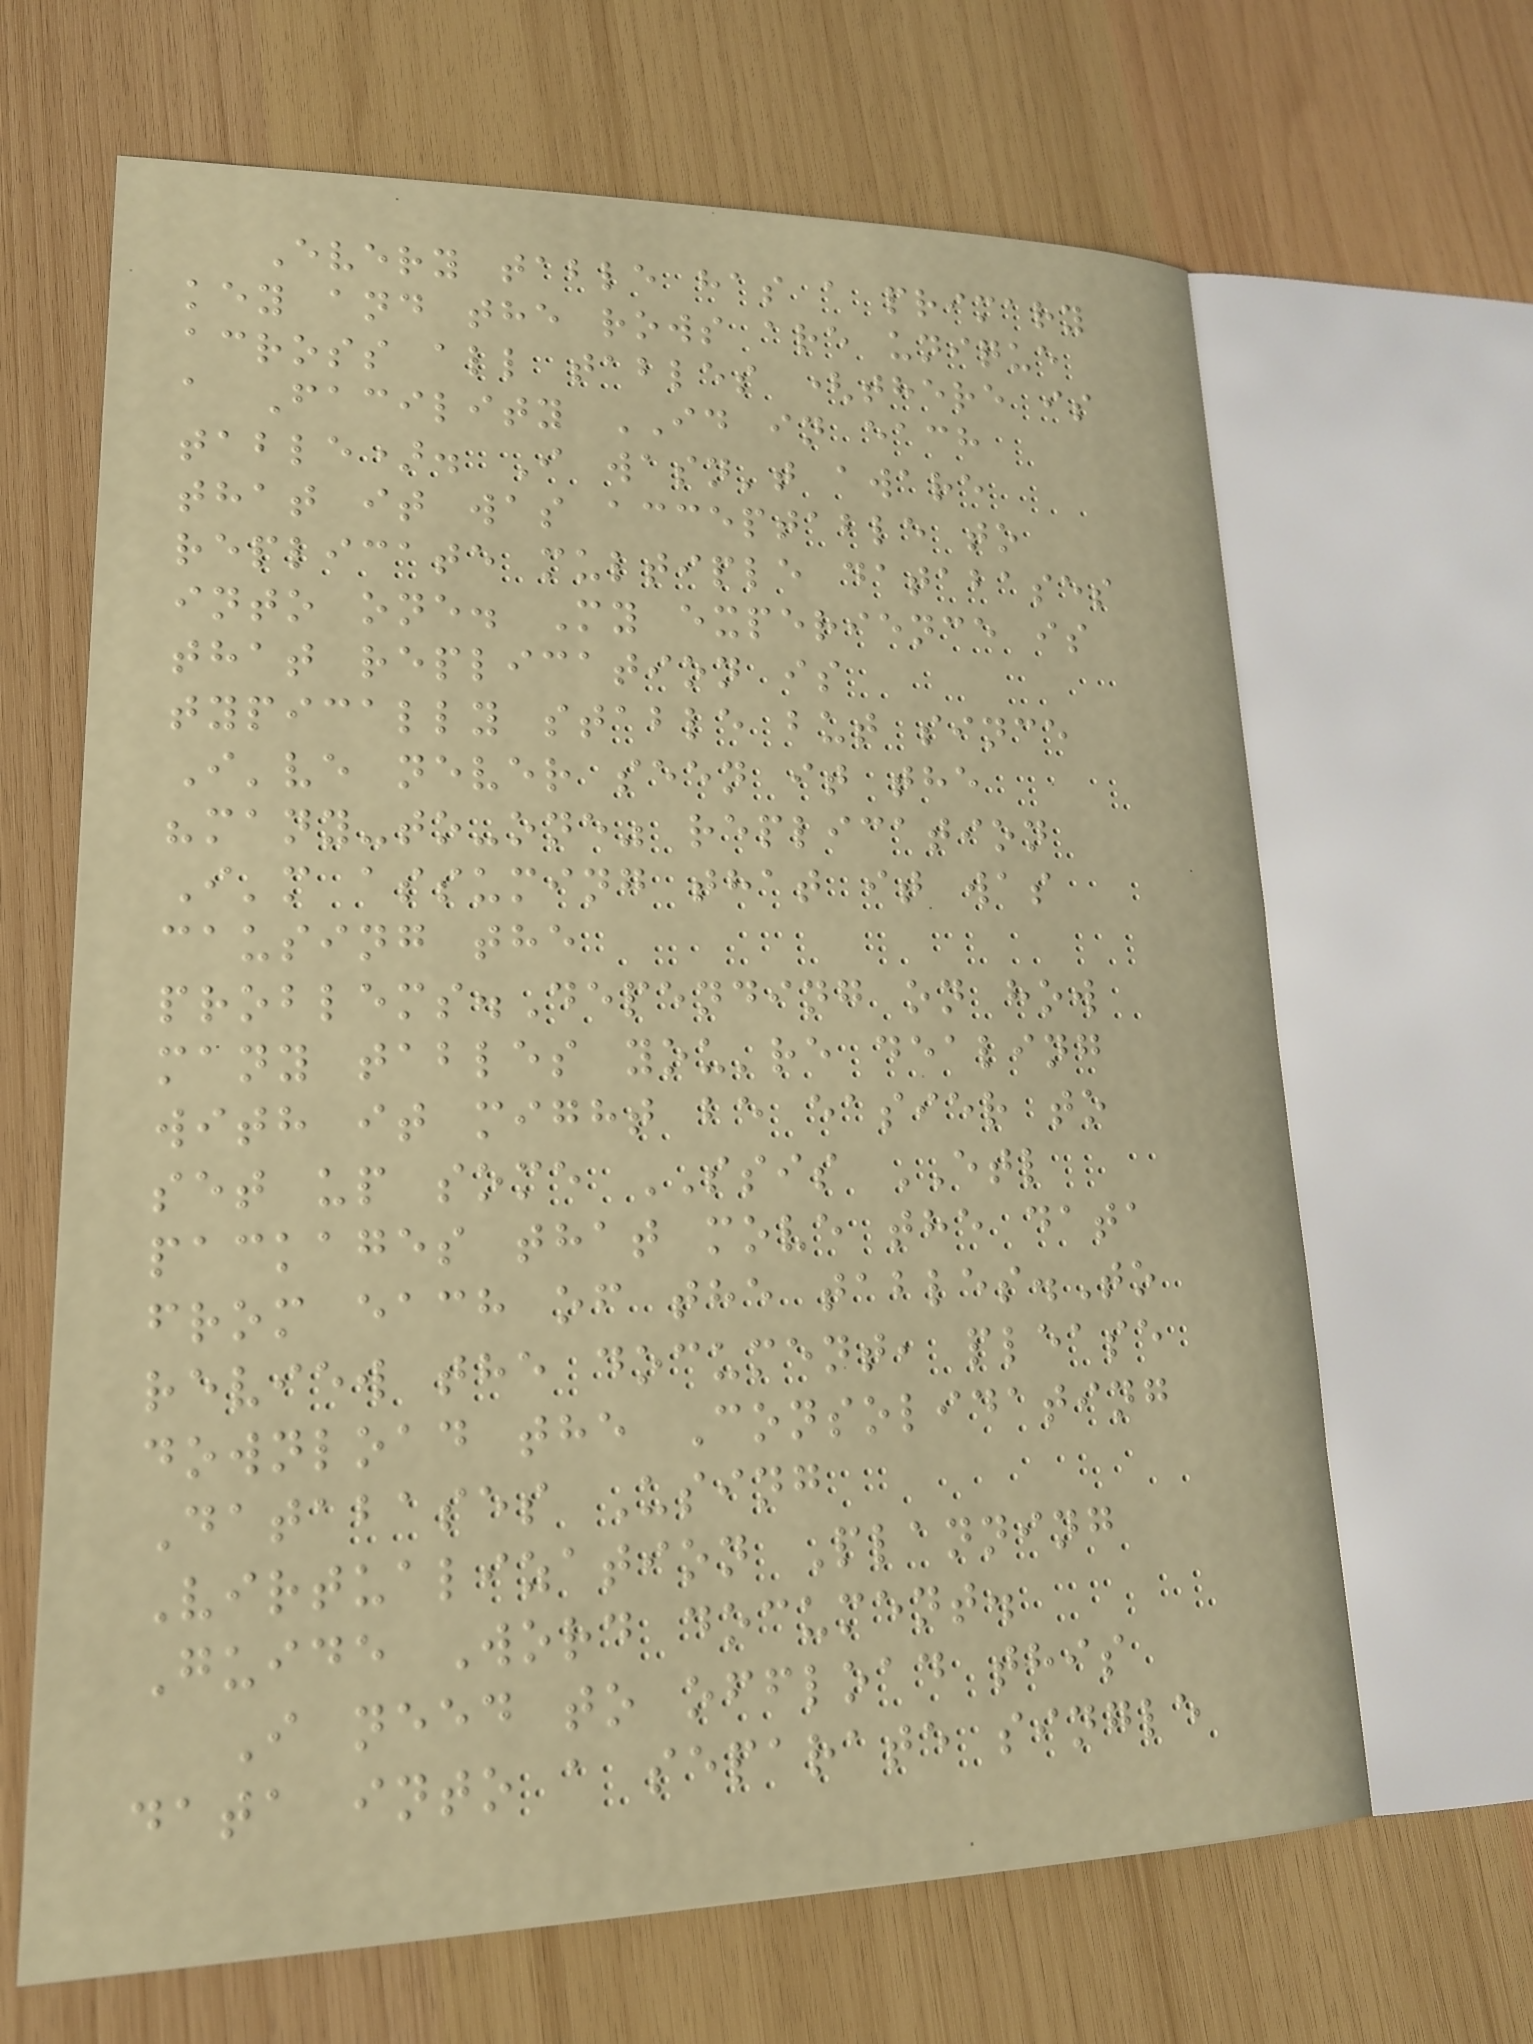Every table has a primary
key and the rows are unique
across all tables (there is
a Facility ID in each
table). I wasn't aware
that it was acceptable to
replicate multiple databases
into one. My experience is
that replication is
typically stable but since
I've never seen it the
"many-to-one" replication
I'm assuming that it was
causing the
problems.Depending on how
many tables you're dealing
with it might be easier to
set up some SSIS ETL
packages that move the data
from each of the tables.To
review the document, please
download the Consolidating
Databases Using
Virtualization Planning
Guide Word document.
I need to offload this
data into a separate single
